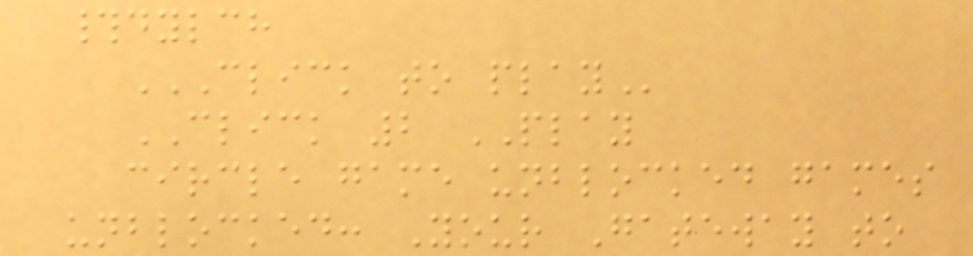#dylch
CLICK TO PLAY
CLICK 2 PLAY
circle game unblocked games
unblocked: Your Gateway to
